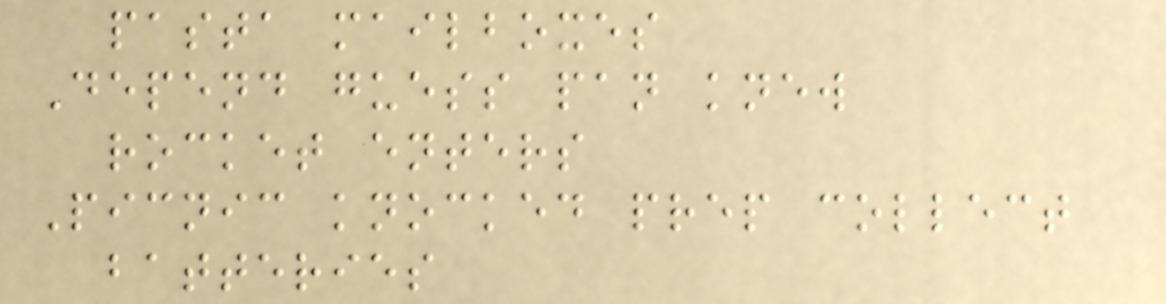pasta mailboxes
Depend guess pan knew
rocket enters
Picnic knocked prep collect
batteries
